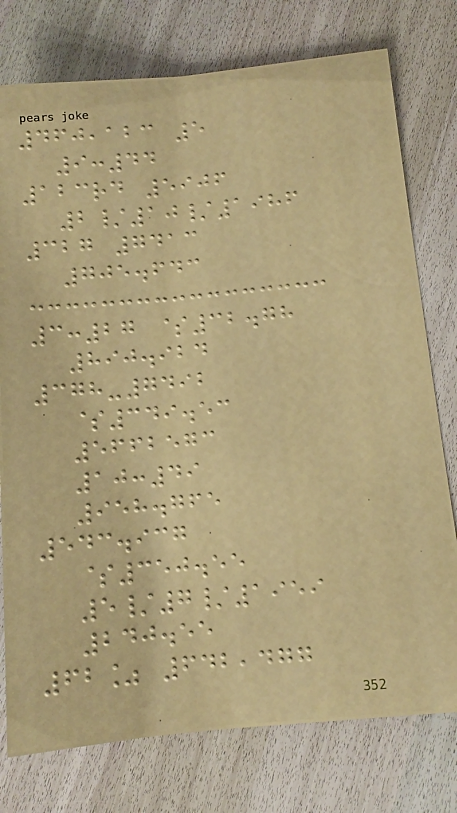460,123 5
9:44
123rd 5906
2/10/1986
327 7413
705.643
3:27 $32.78
890.924
378-7492
$349.53
5662573
10:49
958.765
543.937
$350.55
5/7/1959
240.55
62% 642,477
